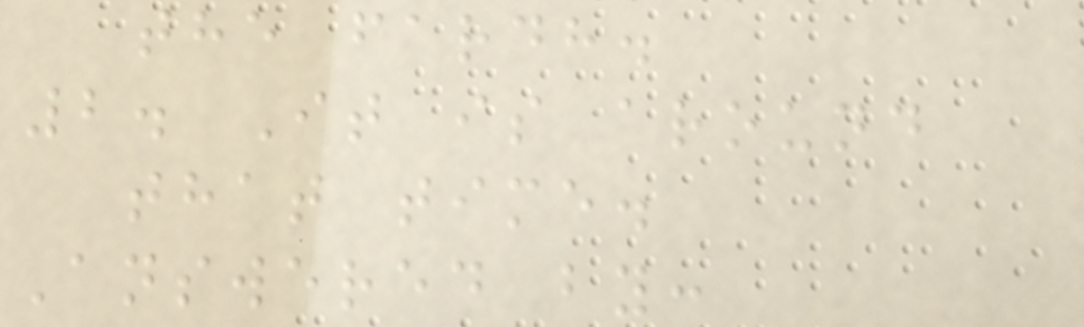the fardh.
2. It is around
that time.
Answered by:
